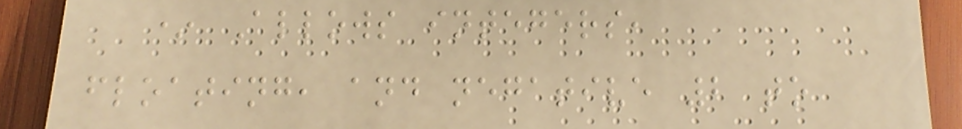* Allows integers,
floating, and negative 2 to
